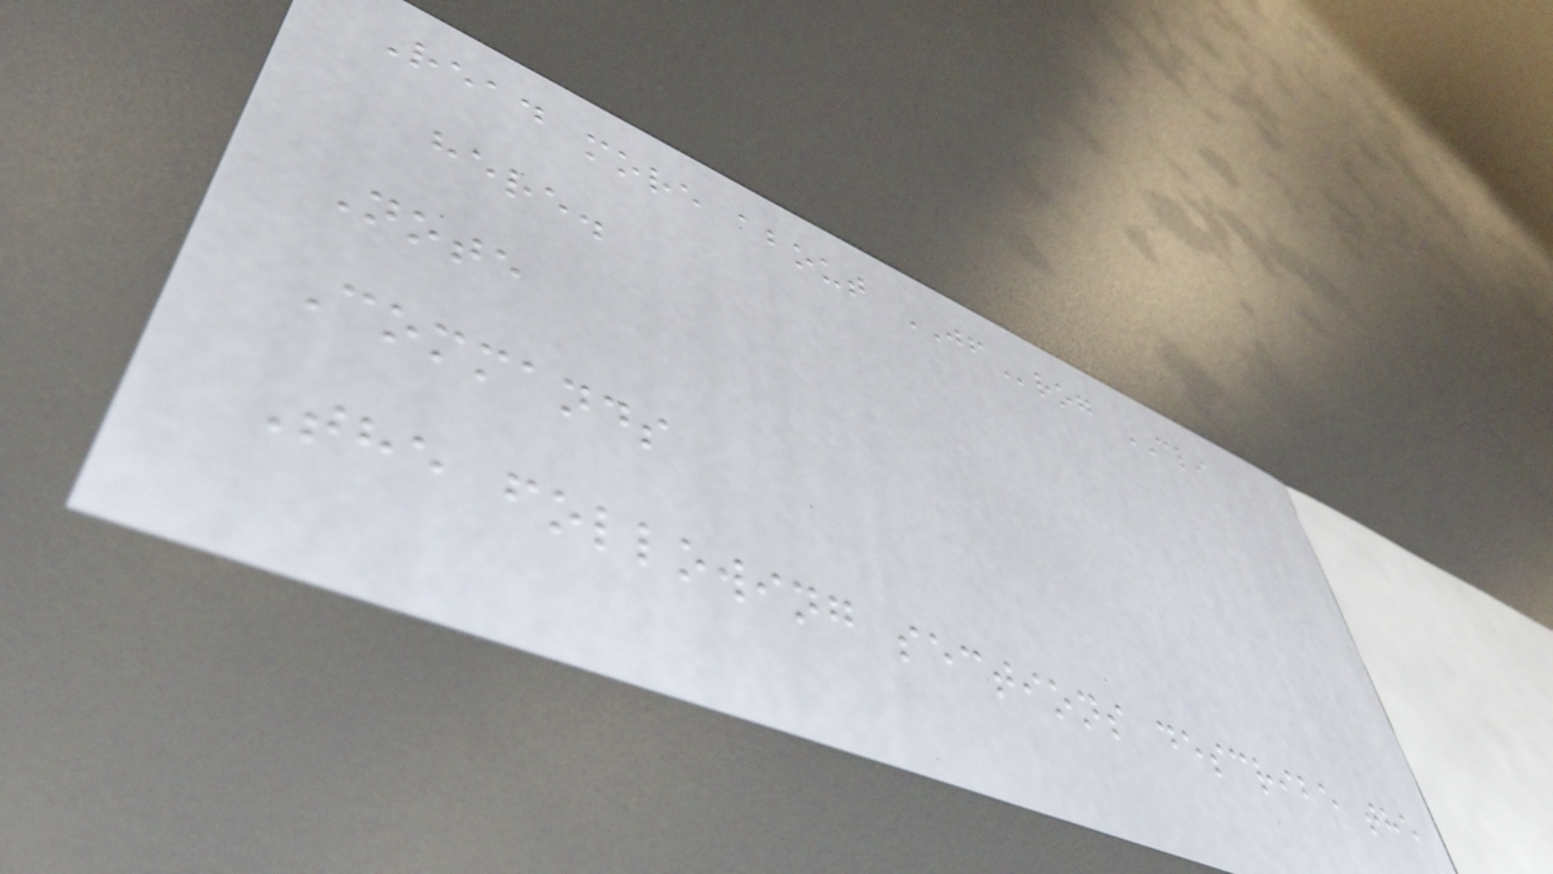Read more about JFrog CLI
here.
Note
Commands
The following sections describe the
